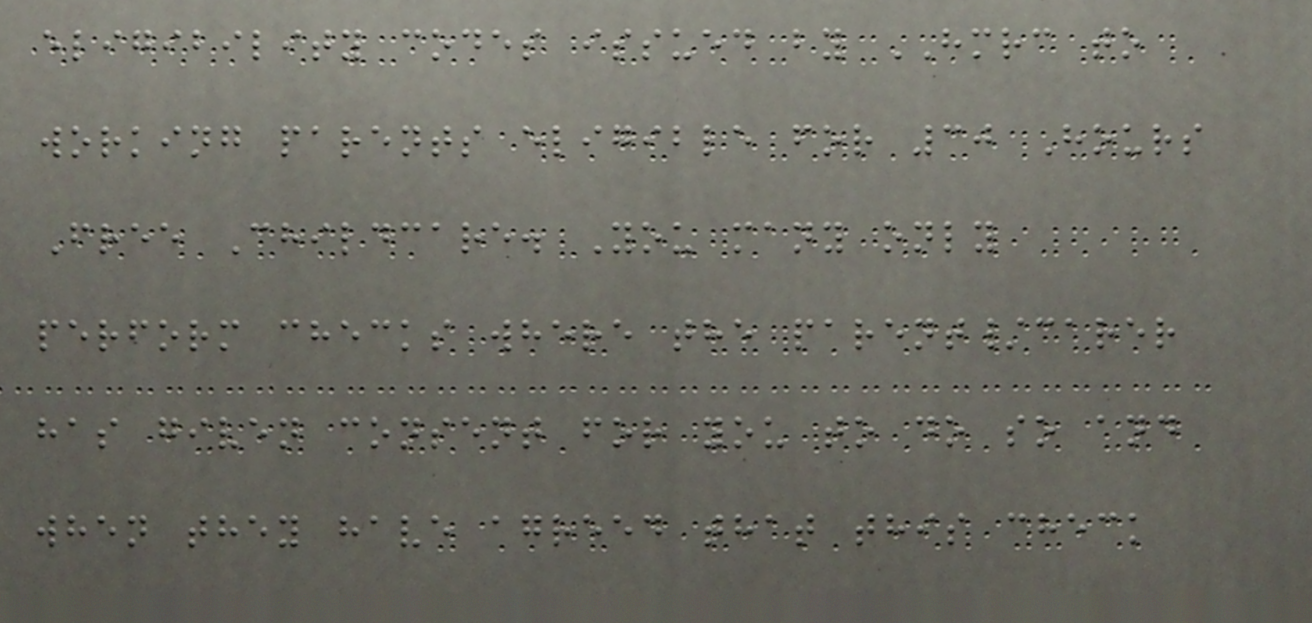eligibility codes issued by HMRC to
working parents eligible for 30 Hours
Free Childcare. You many only
perform checks where the parent/carer
has given consent for you to do so and
when they have agreed that this check
